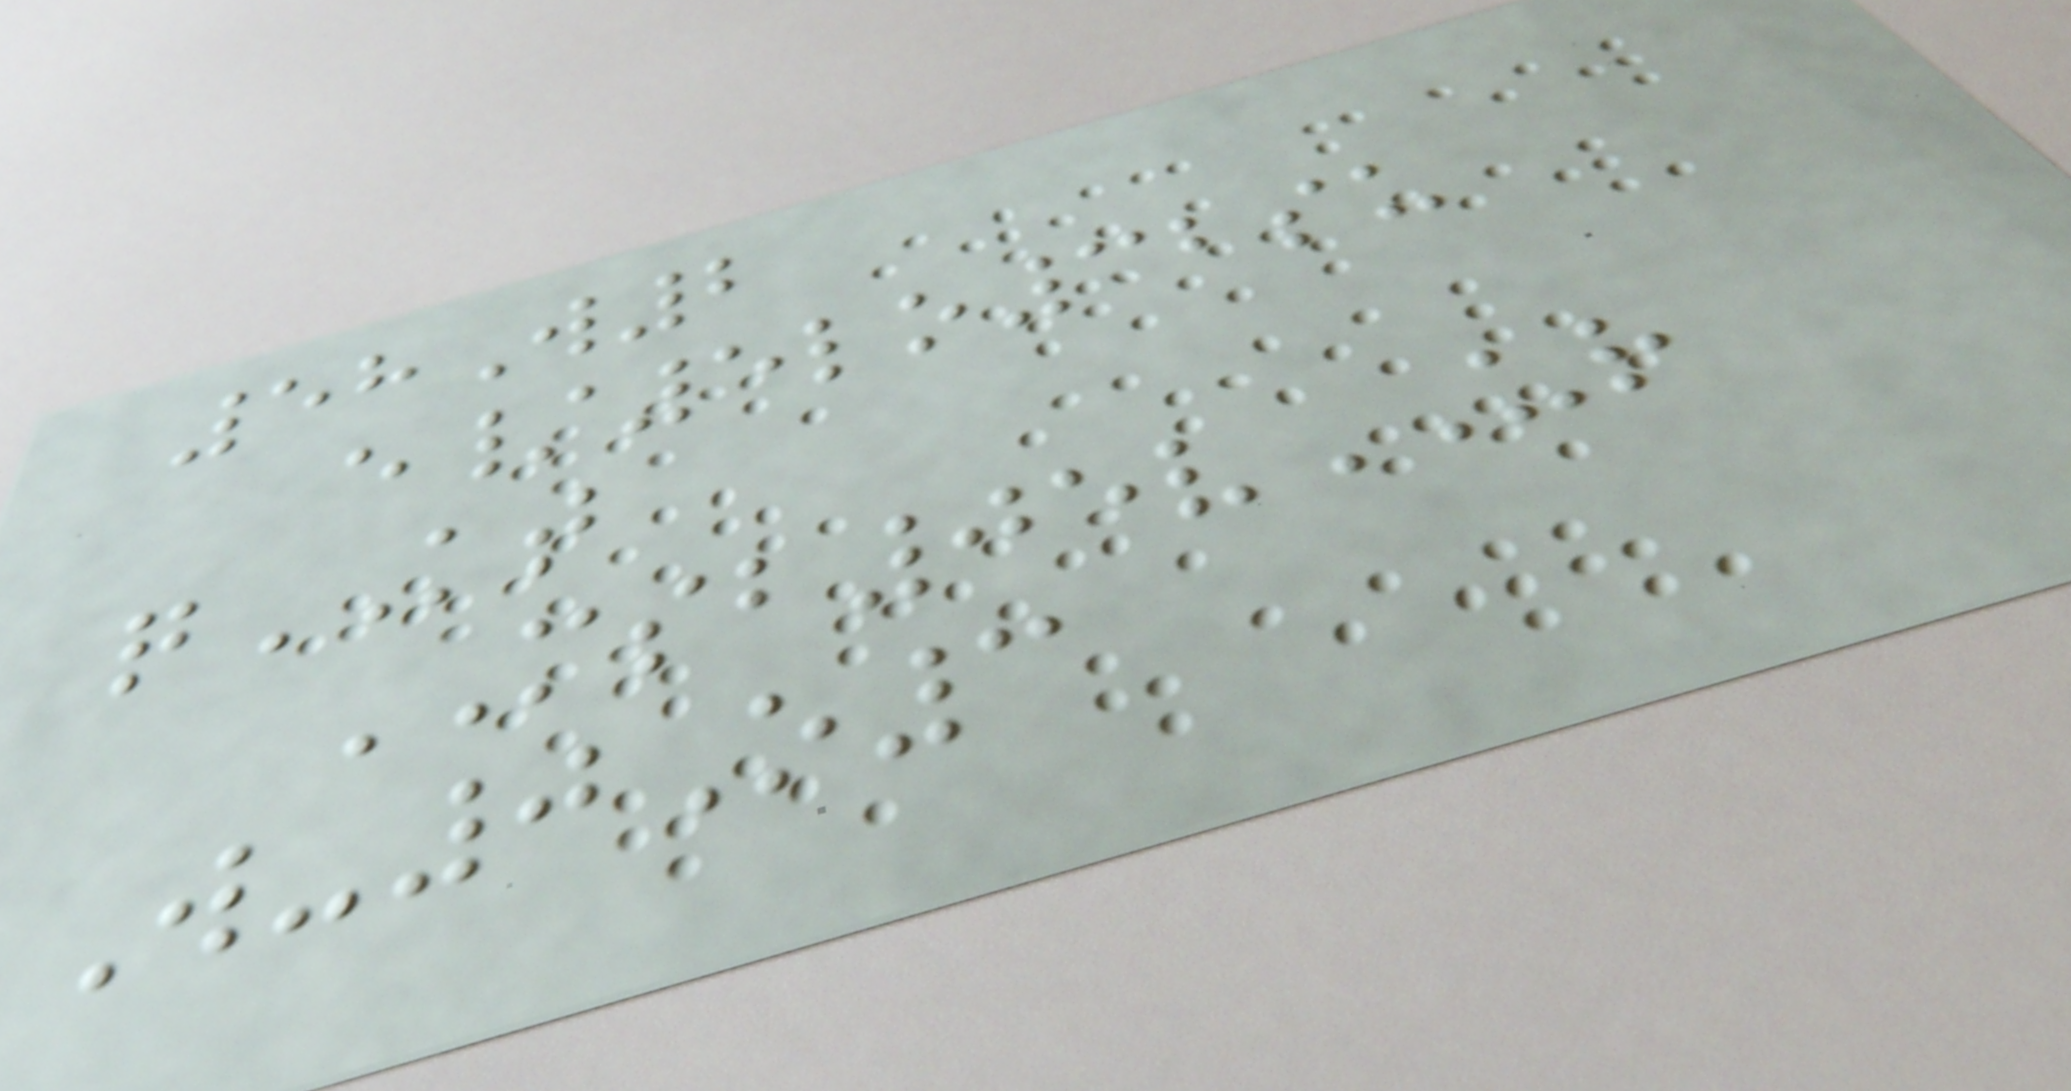58W2
e/5lo32su
qKT
MSB05vUR
W-0O3
